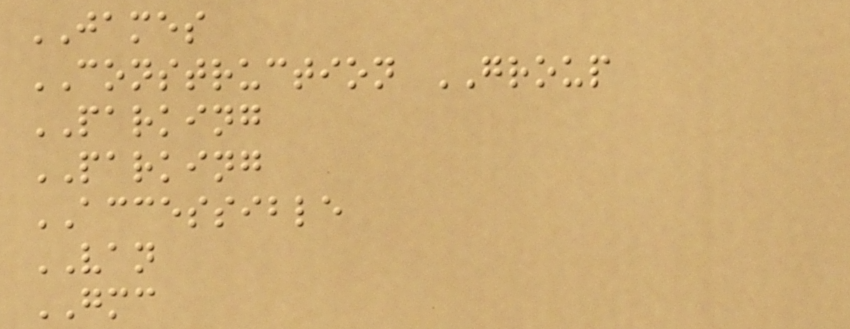JAMES
CONSTRUCTION GROUP
PARKING
PARKING
ACCESSIBLE
VAN
GMC
